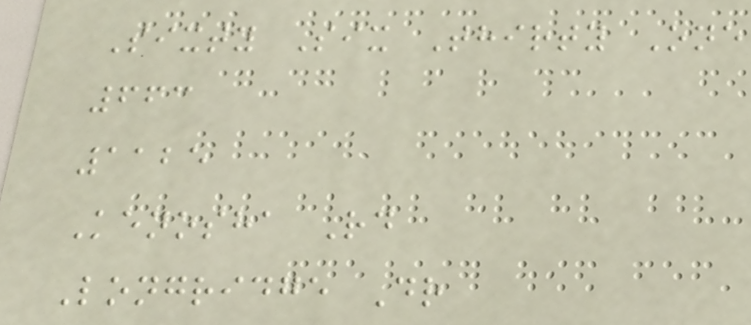Sixty Six Thirty One
663
1125
Kenosha Rd
Longridge Dr
